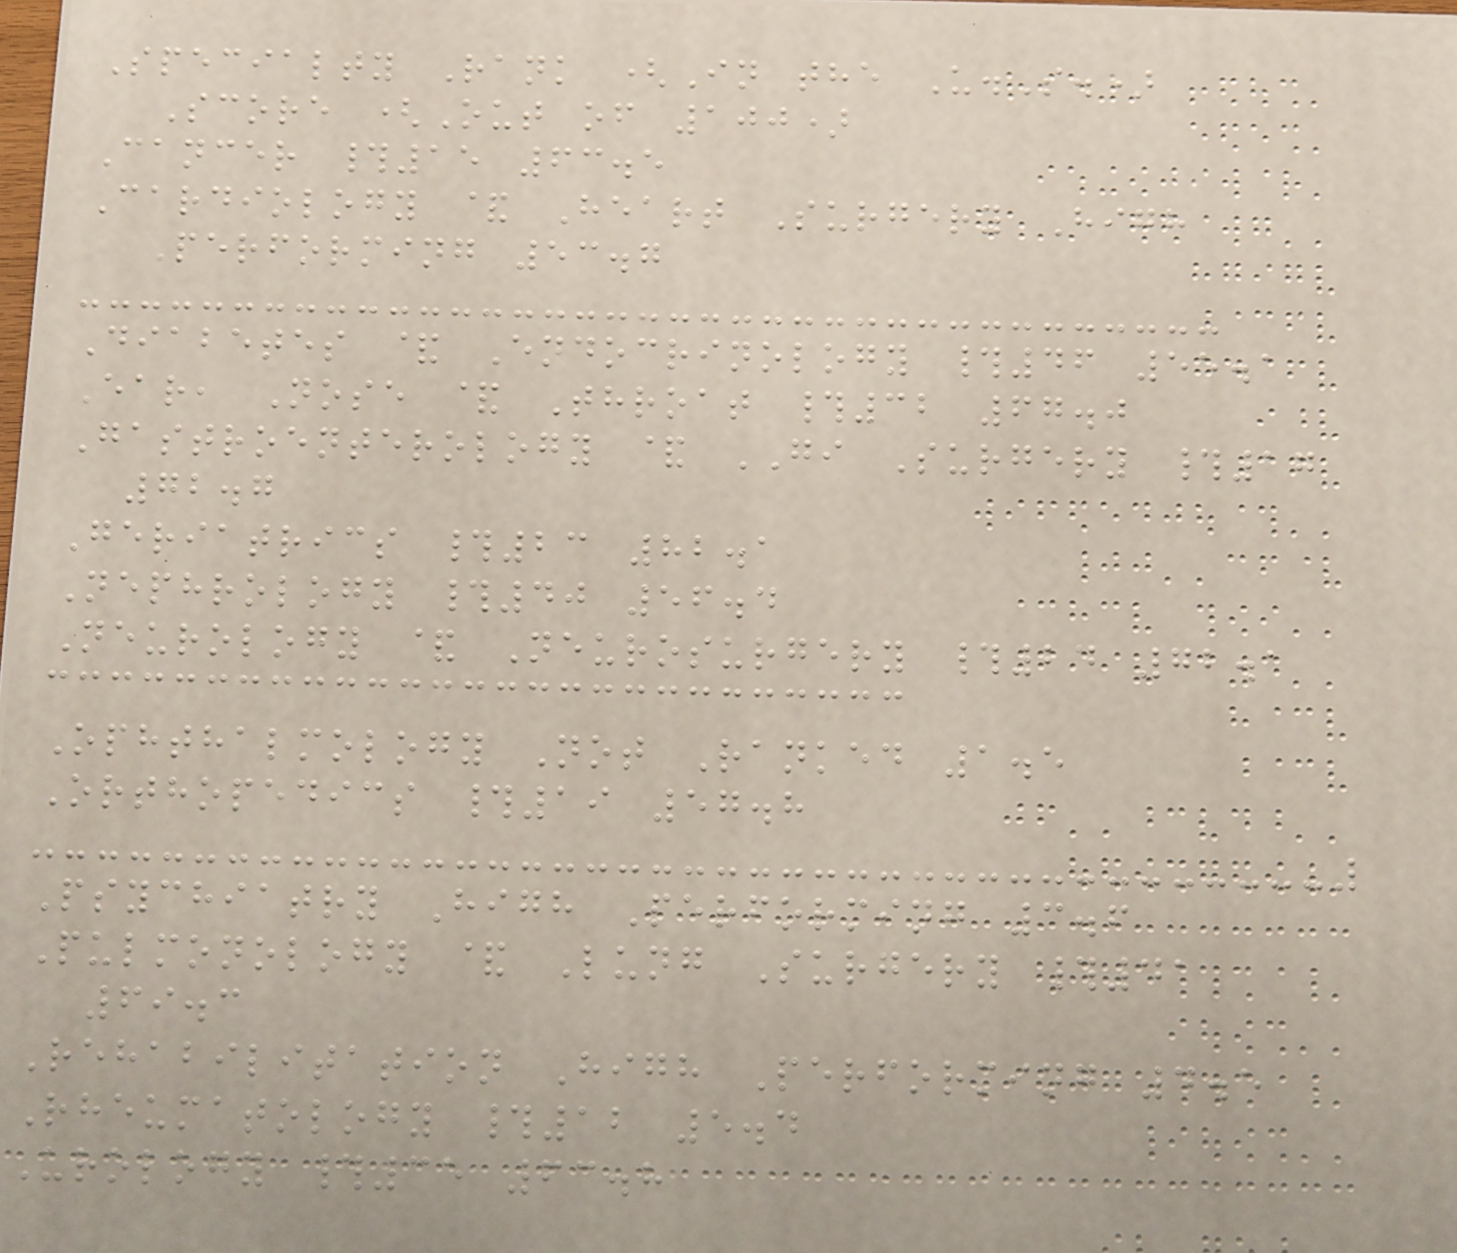Specialty Rank (In the U.S.)
Score (Out of 100)
Cancer #15 63.5
Cardiology & Heart Surgery High
Performing 53.7
Diabetes & Endocrinology #46 55.1
Ear, Nose & Throat #32 67.0
Gastroenterology & GI Surgery #17
72.7
Geriatrics #23 82.1
Nephrology #40 56.4
Neurology & Neurosurgery #24 72.1
Ophthalmology Not Ranked 1.5
Orthopedics #19 57.8
Psychiatry High Performing 3.6
Pulmonology & Lung Surgery #41
69.3
Rehabilitation High Performing 4.5
Rheumatology #12 5.4
Urology #35 63.8
